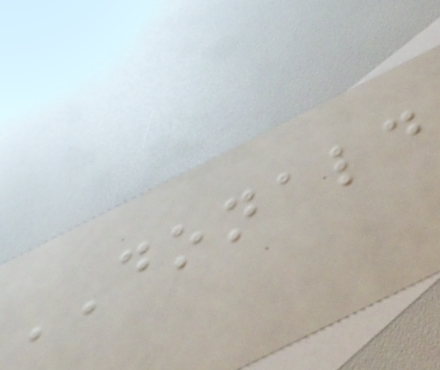DONALD
